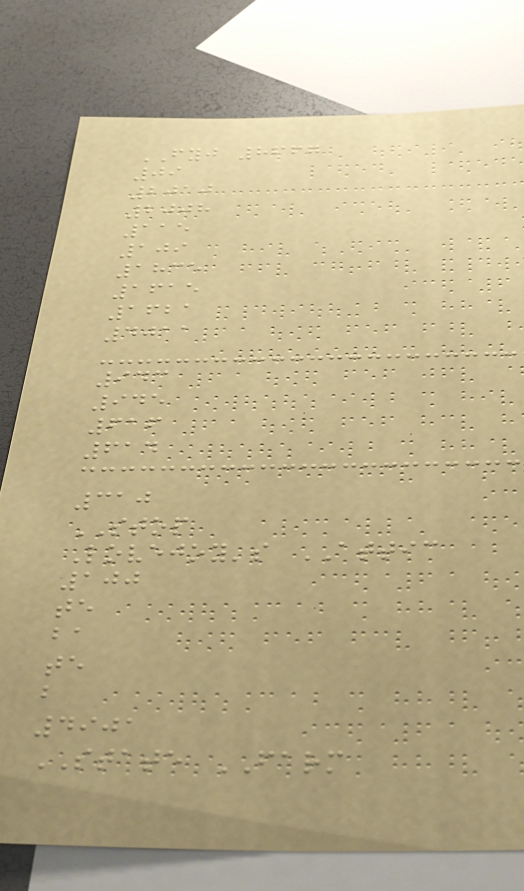FYJ 8667
09
2010
2008
115
109
1835
1615
1621
4011
943
945
616
614
310
STOP
Lovejoy's ATTIC
100
te
ba
te
b
4901
STATE FARM
